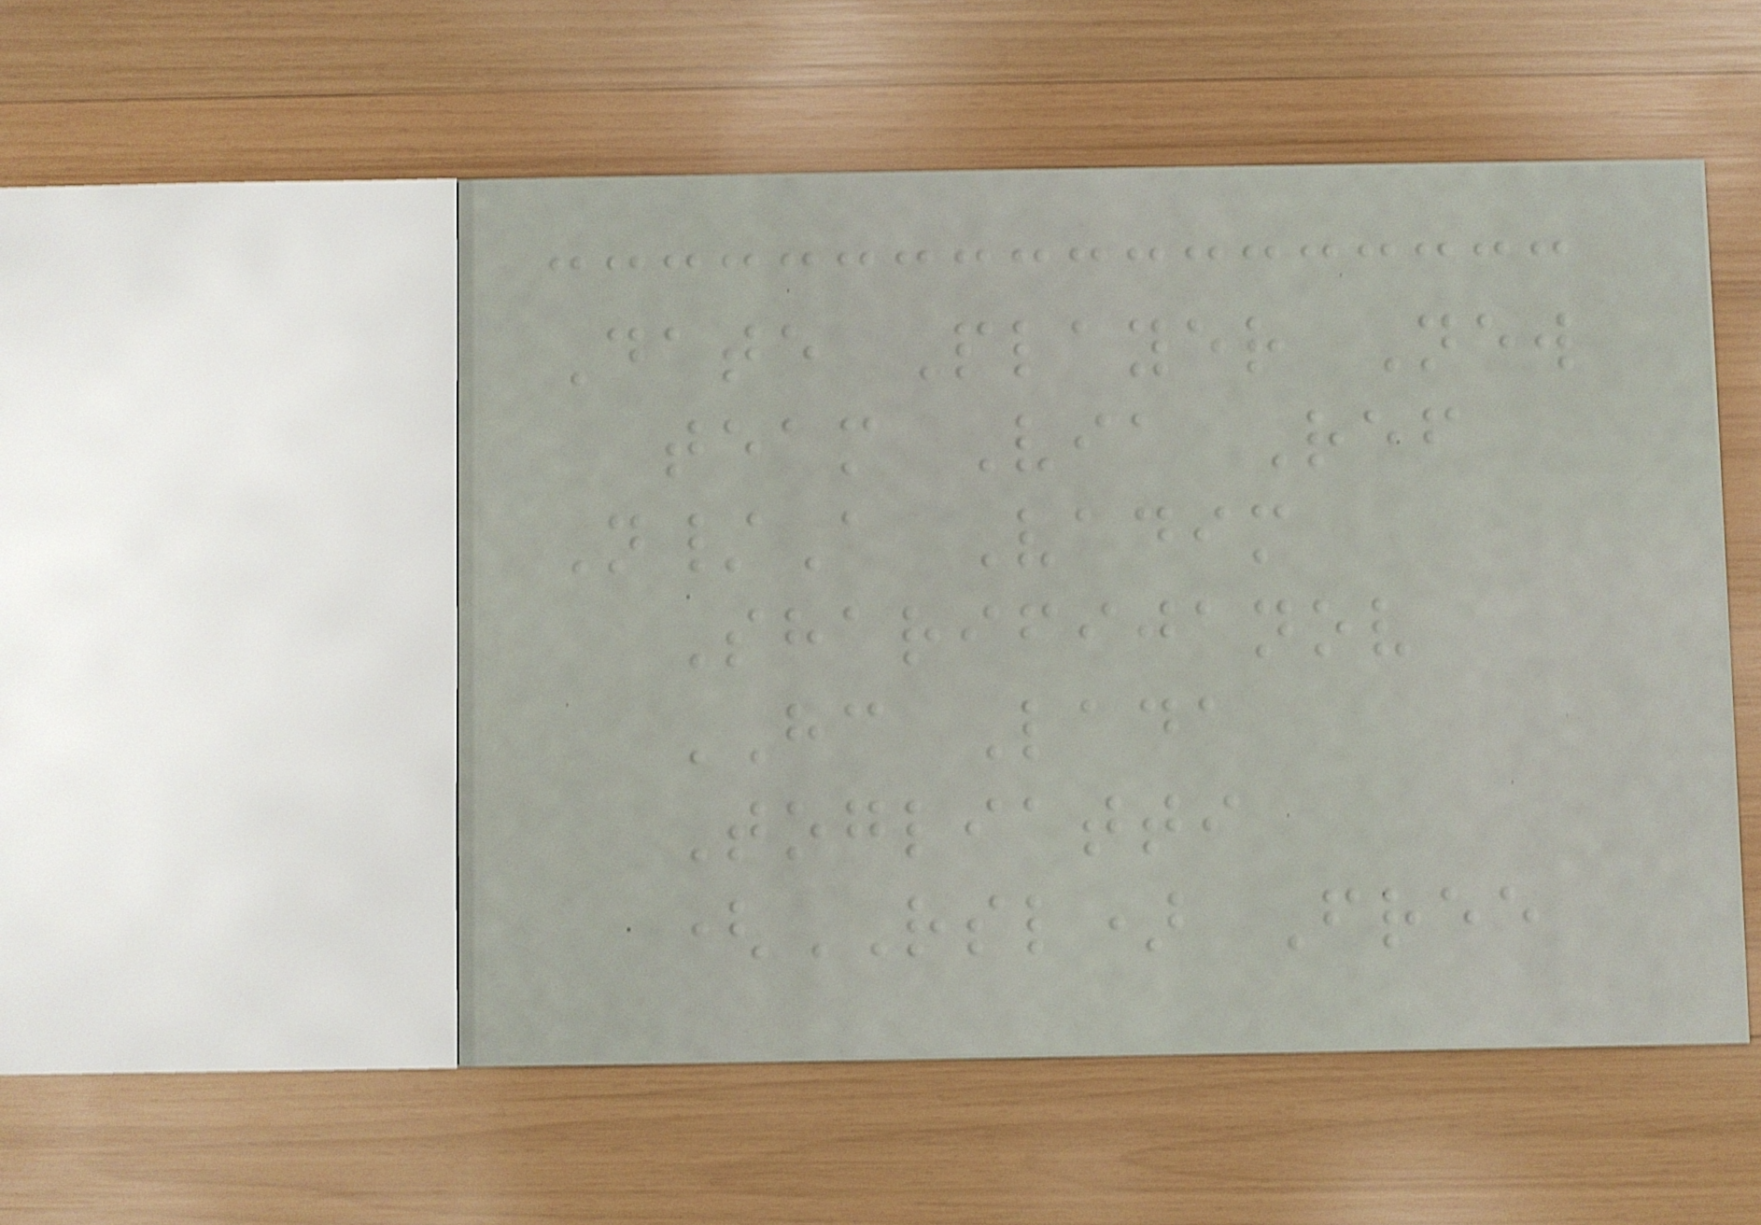Date Player New
team Via Ref
N/A Vadim
Sharifijanov
HC Lada
Togliatti
(RSL) Free
